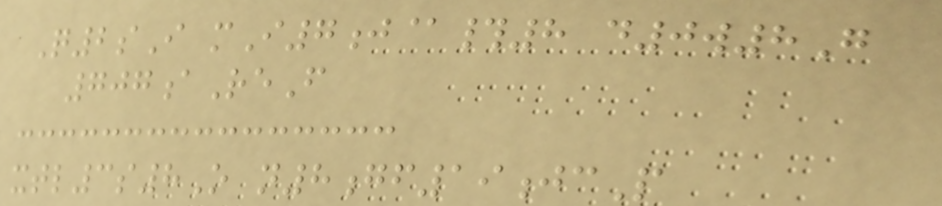Q2sI mI7j@#8 d0w8G
707aReF
xtl3s8O n8gf19jcP
